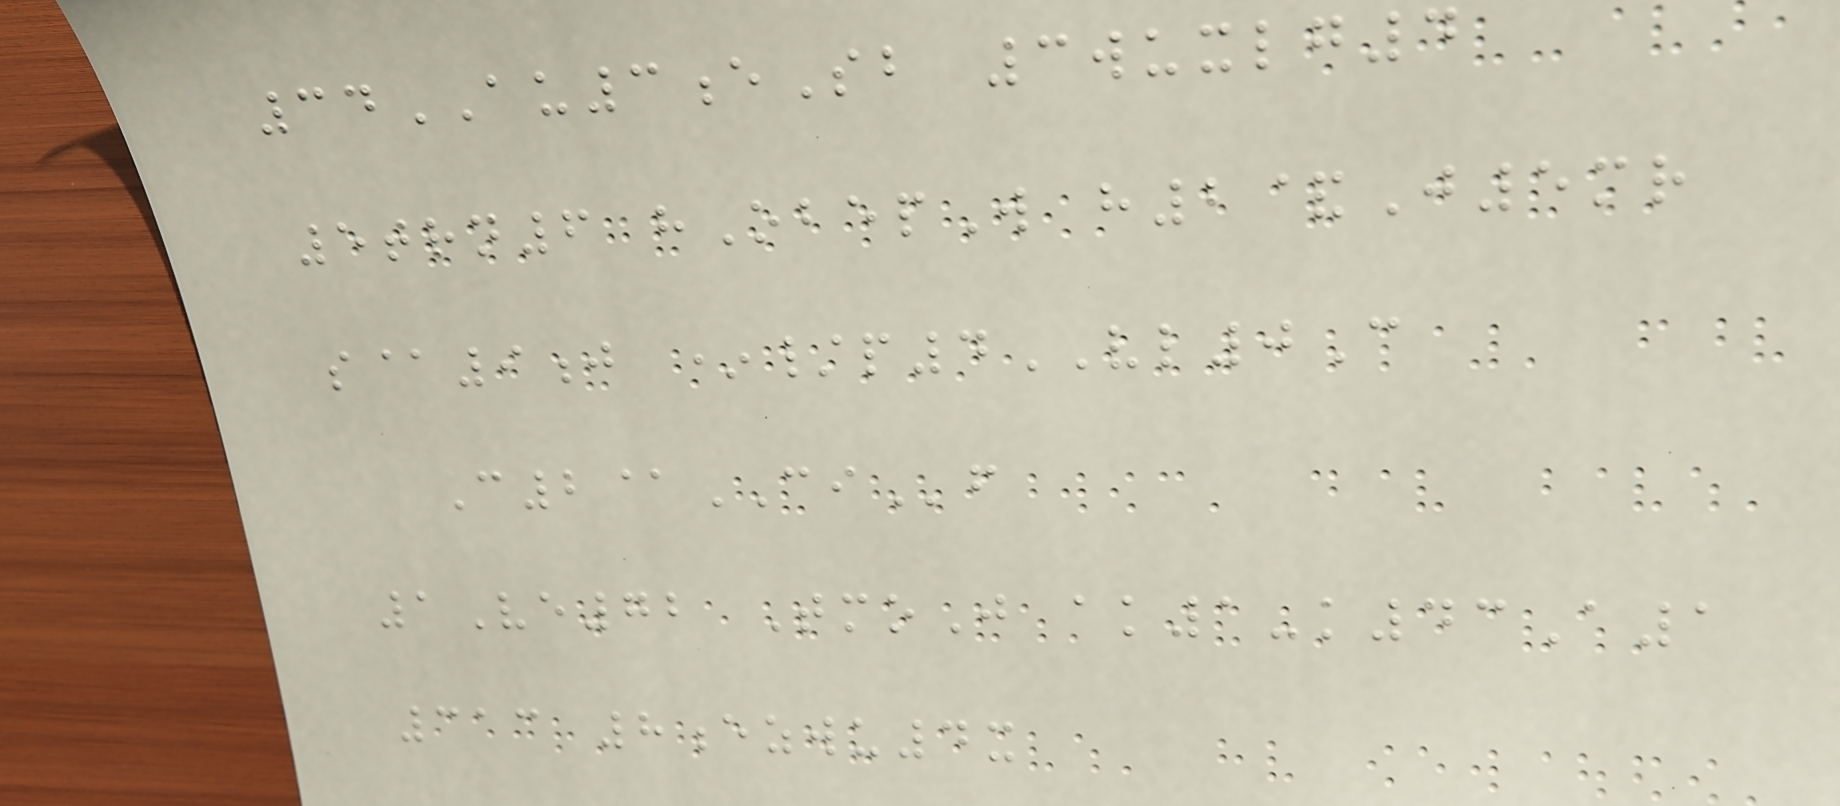34AU3eSb 3wuxlg4
5trn6 hObepW h2&J5mr
s@9j */p4VL0C
C2@CIf
1Ve72 TmoJ ak1-k43A1
313 8ezwu4x
